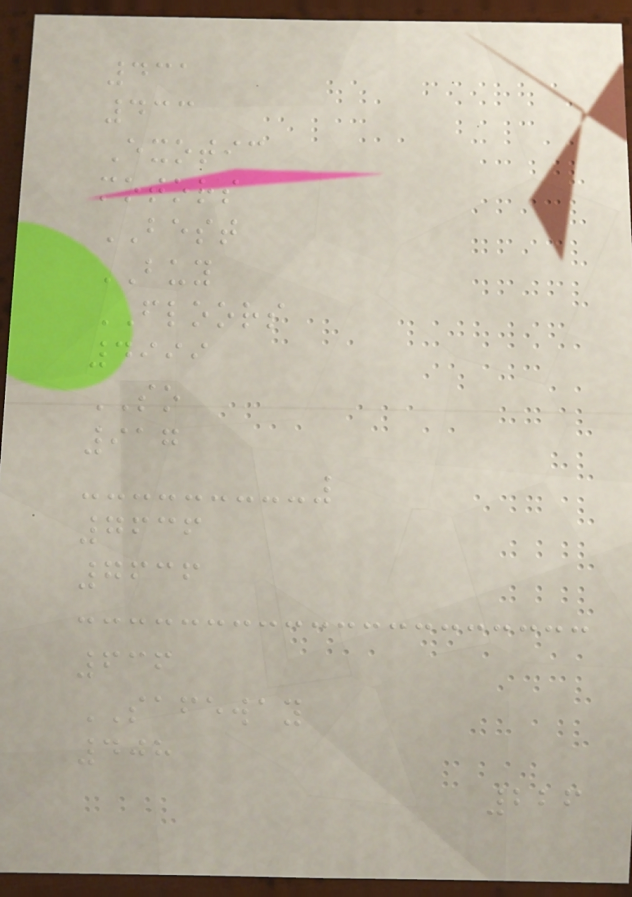431
433
Exotic
motors
BEST
BUY
FLOORS
4999
SO
917
7636
7636
636
SAFEWAY
408
226
